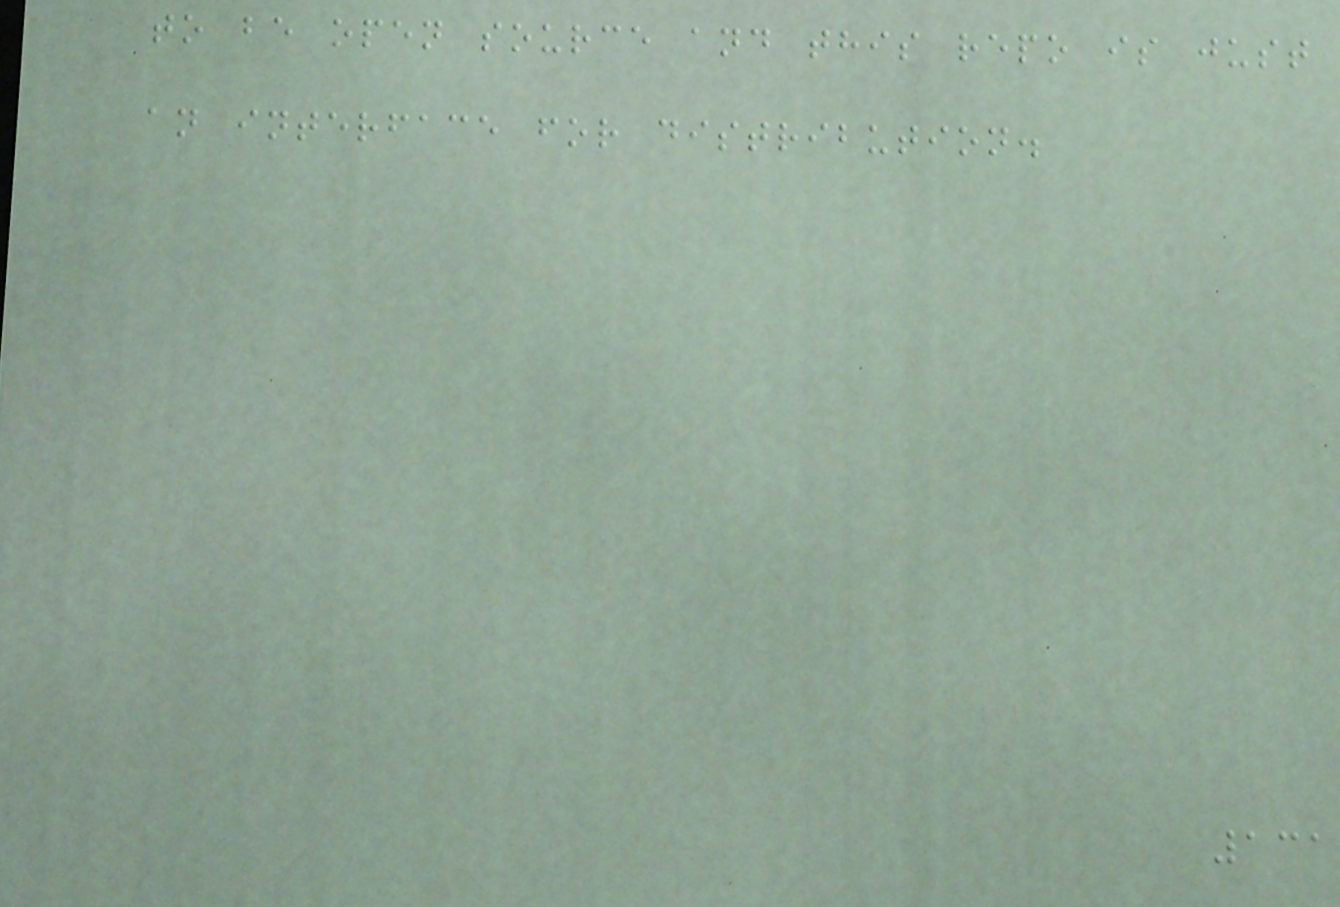to be open source and this repo is just
an interface for distribution.
131
